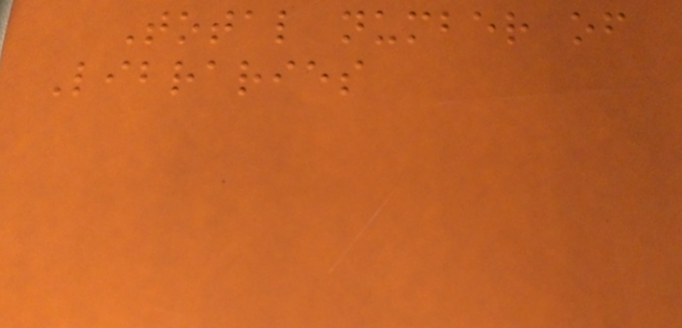Total number of
Libraries
